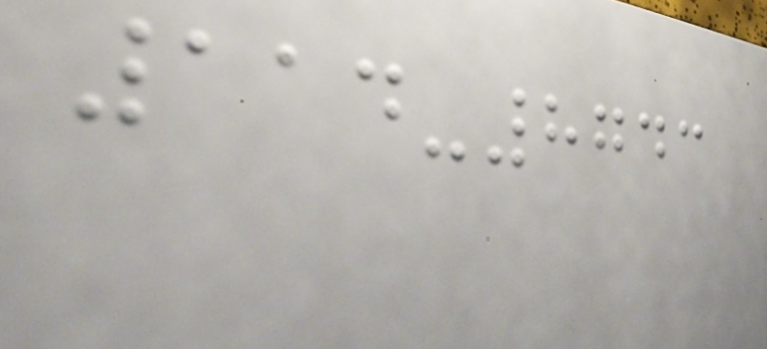114-8743
